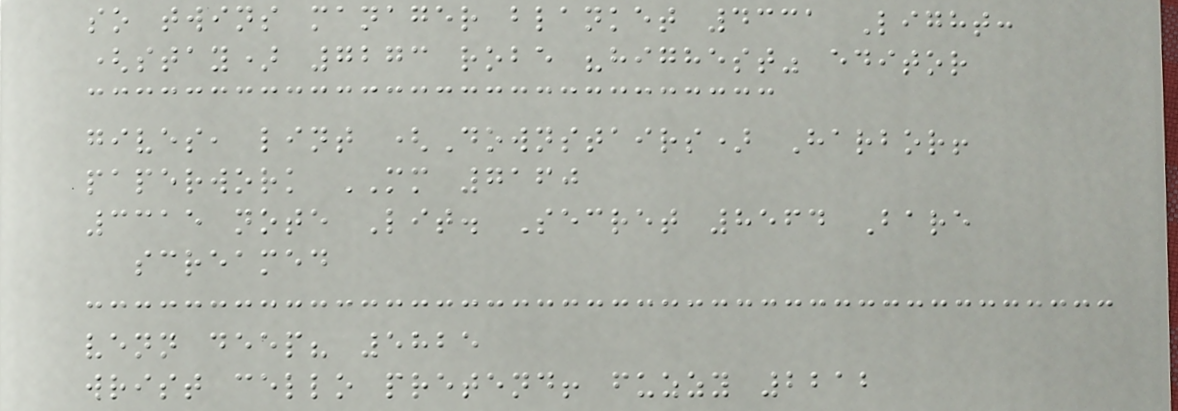so twins manager blanket 4331 Light:
(stay) 7273 robe "highest" editor
gives, lint (Downstairs) Harbor!
paperwork MM 7160
3315 note Lit. Secret 8564 Bare
screamed
venn deep? 5825
wrist cello pretend! fuzzy 2212
